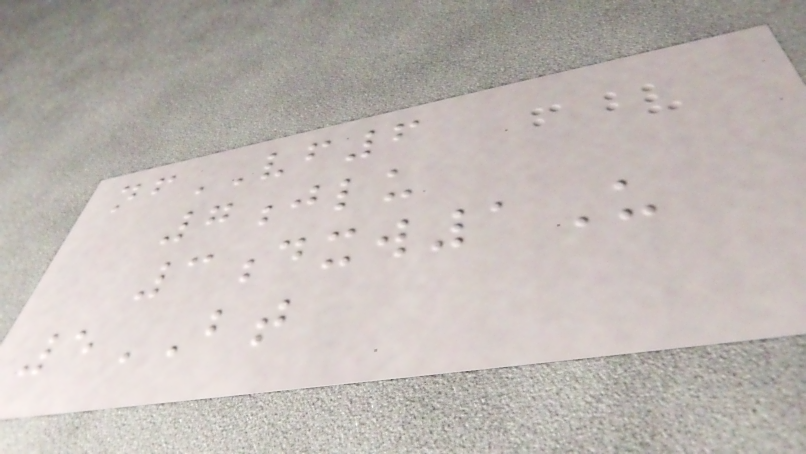nfVF6
7jlu
3dxw1U
5BT
